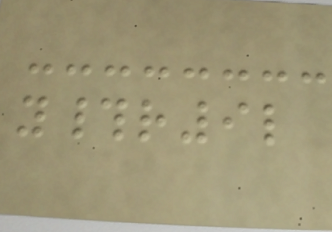y#r9l
